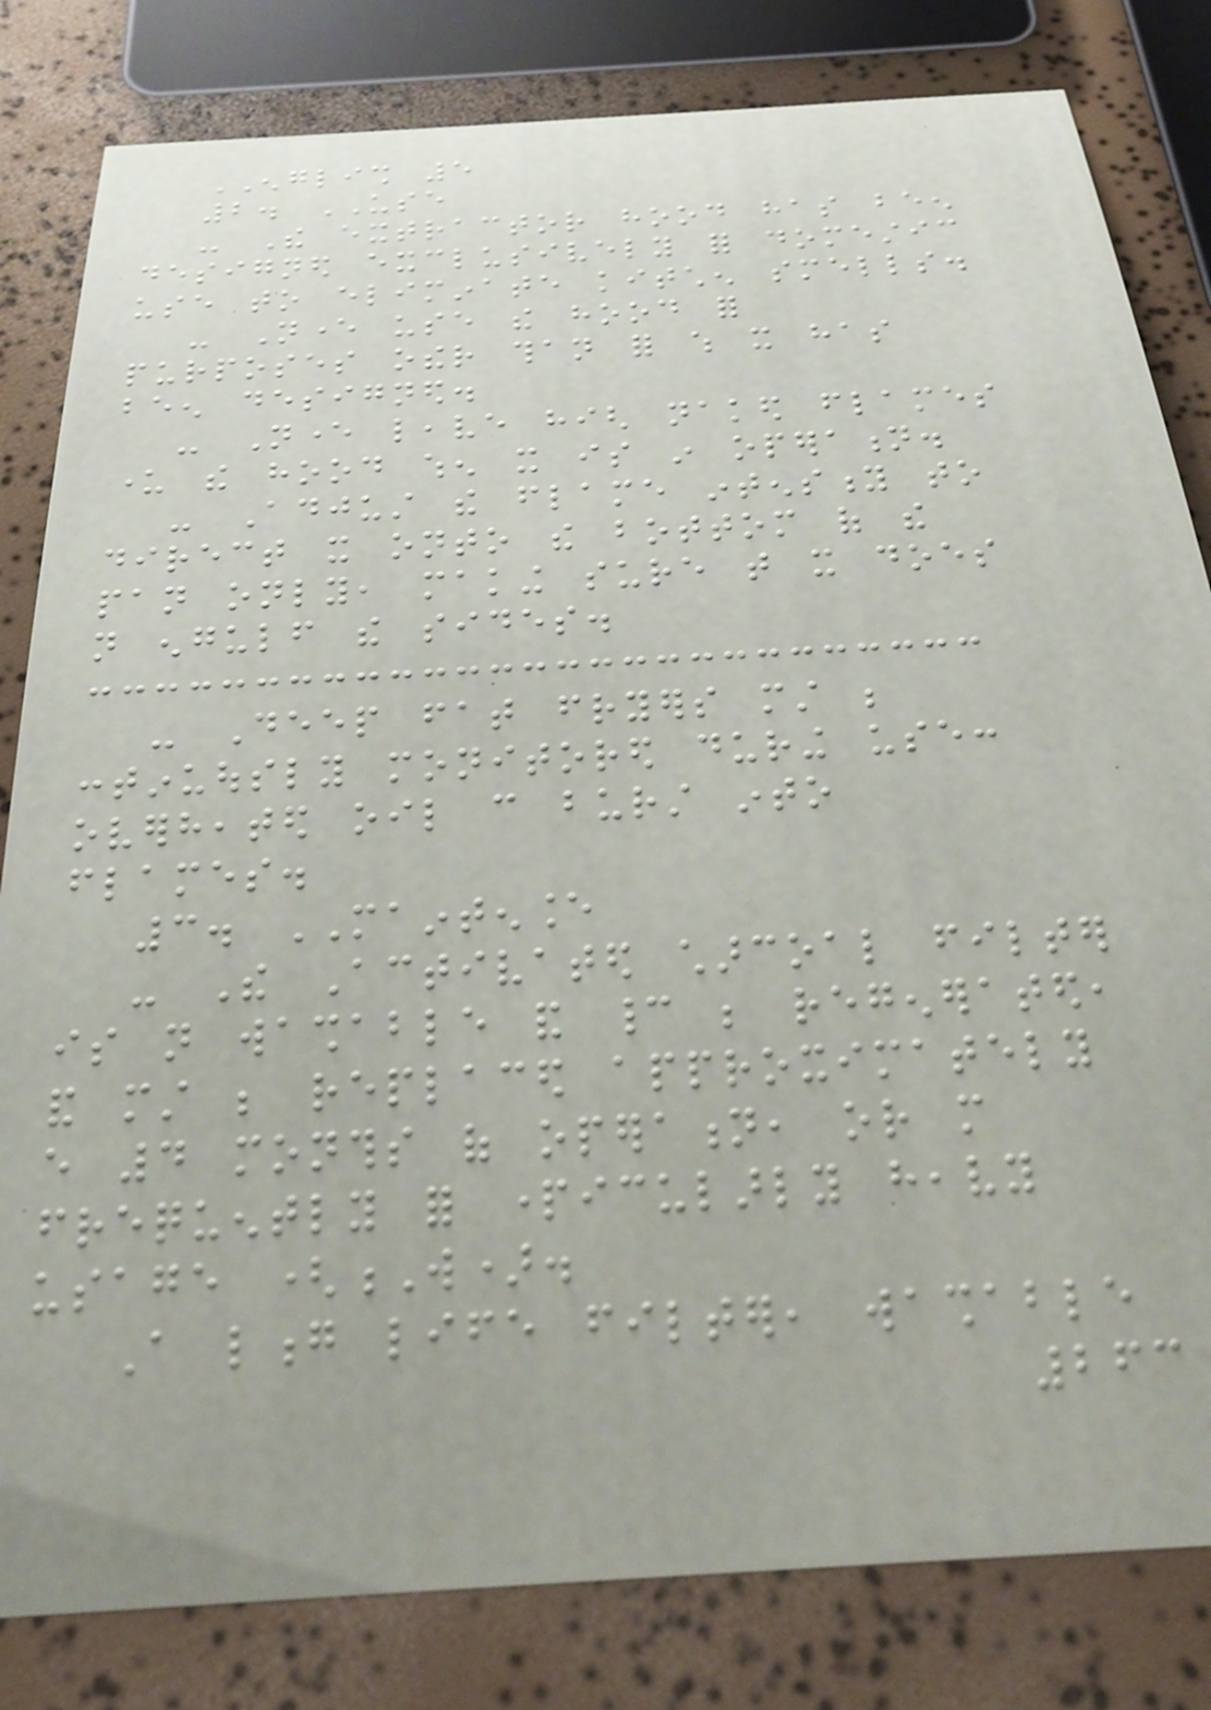ENGLISH 5
2. USE
- The extractor hood has been
designed exclusively for domestic
use to eliminate kitchen smells.
- Never use the hood for
purposes other than for which it has
been designed.
- Never leave high naked flames
under the hood when it is in operation.
- Adjust the flame intensity to
direct it onto the bottom of the
pan only, making sure that it does
not engulf the sides.
- Deep fat fryers must be
continuously monitored during use:
overheated oil can burst into
flames.
3. MAINTENANCE
- The Activated charcoal filter
is not washable and cannot be regenerated,
and must be replaced approximately
every 4 months of operation, or more
frequently for particularly heavy
usage (W).
A long life filter, washable
263
